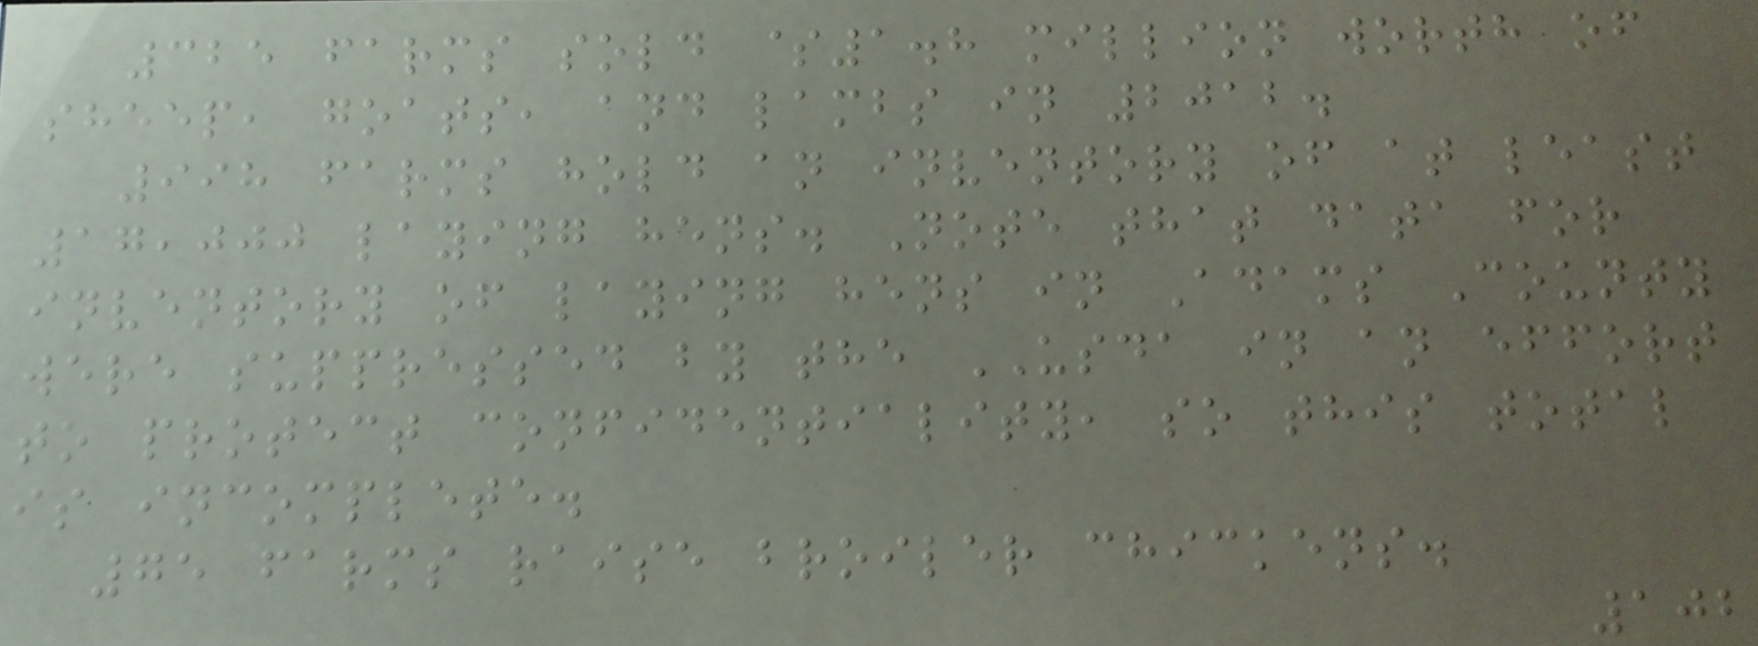325 farms sold $1.8 million worth of
sheep, goats, and lambs in 2012.
998 farms hold an inventory of at least
17,000 laying hens. Note that data for
inventory of laying hens in Adams County
were suppressed by the USDA in an effort
to protect confidentiality, so this total
is incomplete.
75 farms raise broiler chickens.
102
